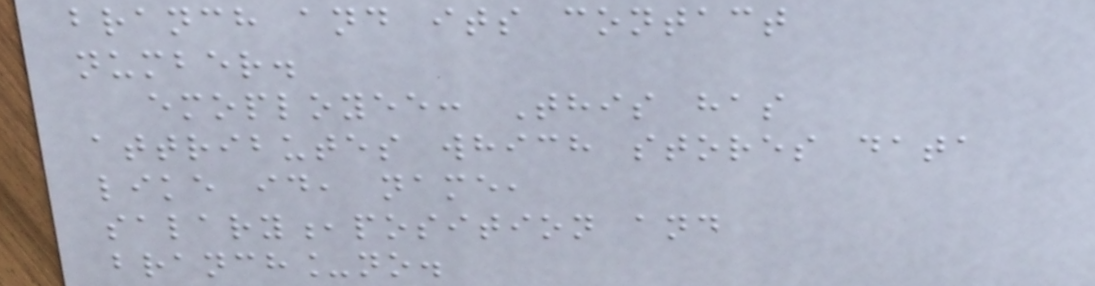branch and its contact
number.
emoployee: This has
attributes which stores data
like id, name,
salary,position and
branch_no.
